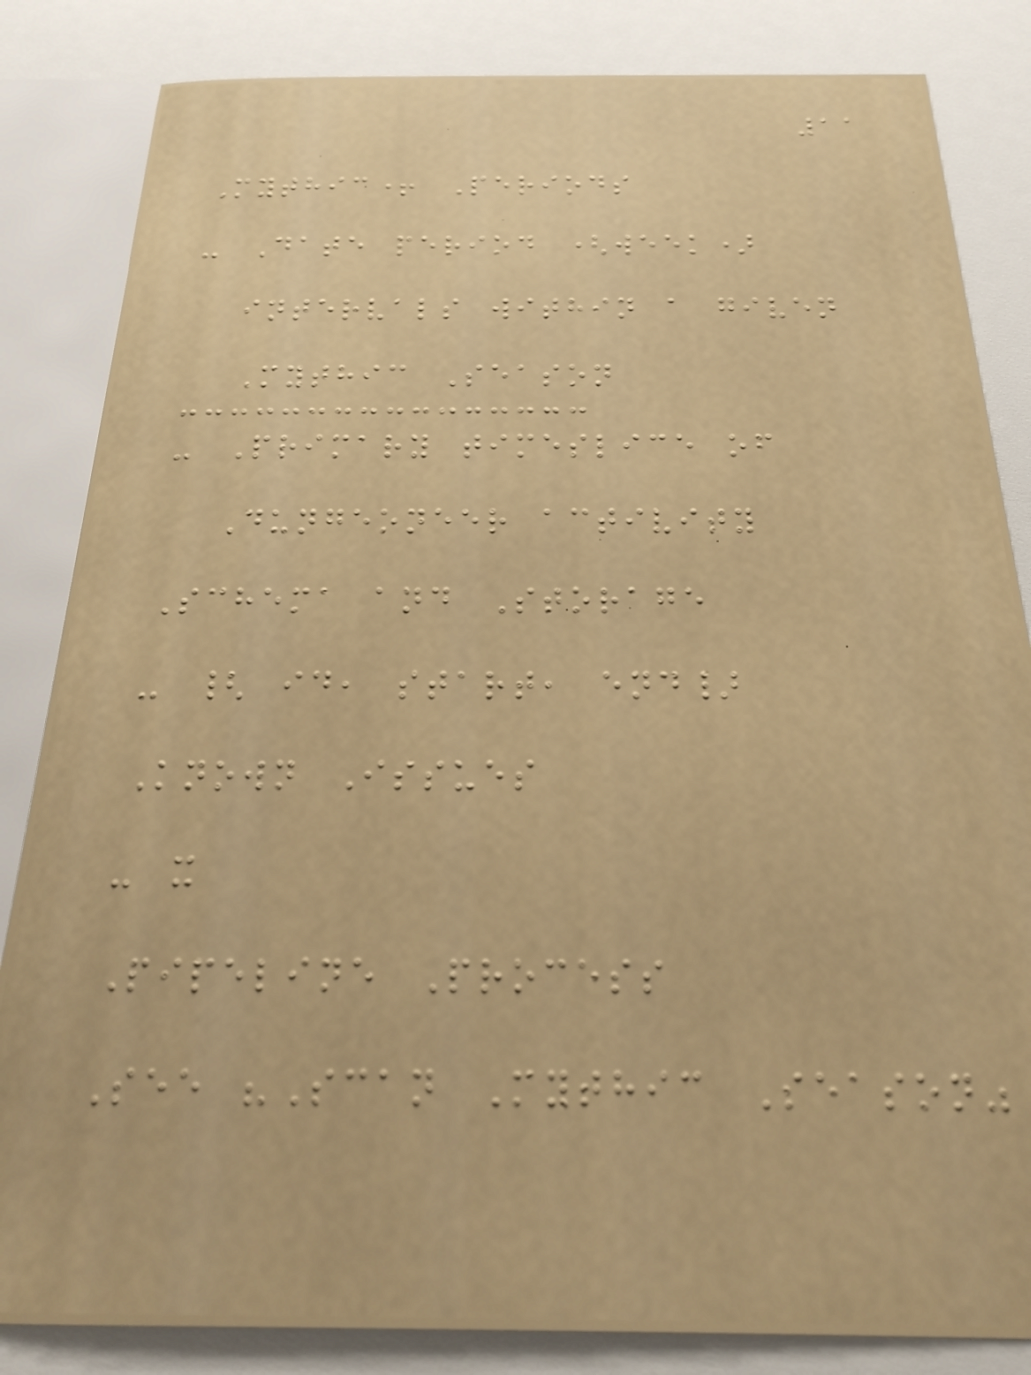11
Mythic+ Periods
- Date period (week)
intervals within a given
Mythic Season
- Primary timeslice of
Dungeoneer activity
Schema and Storage
- { id, start, end}
Known Issues
- x
Pipeline Process
See "Scan Mythic Season"
